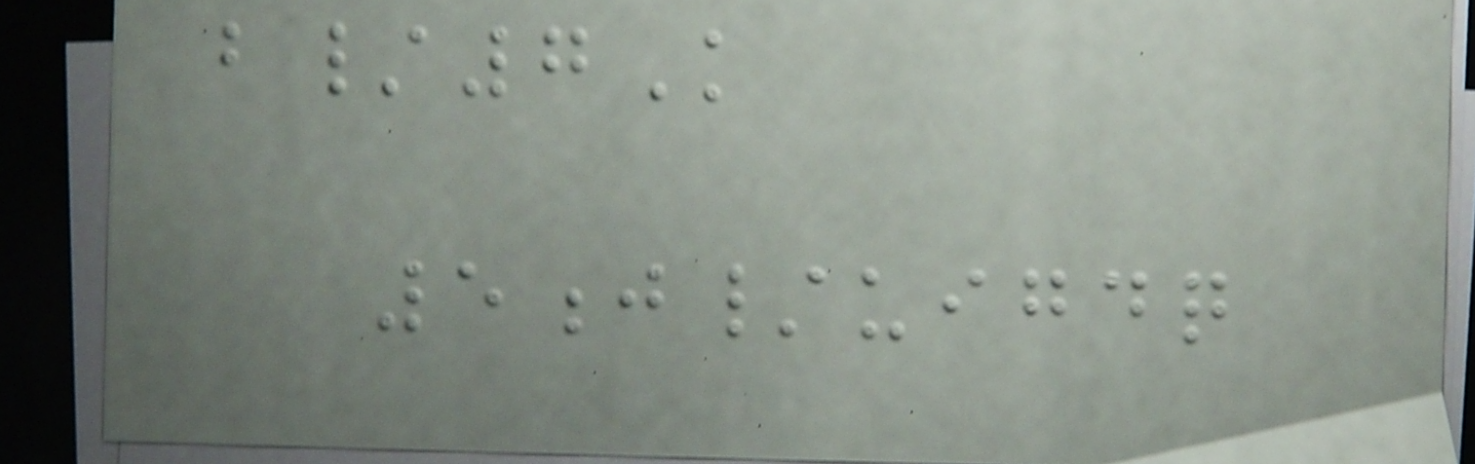b/7K
5j/uigdq
